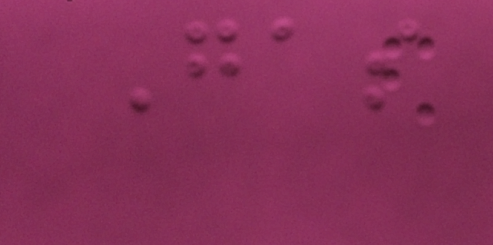Gas
